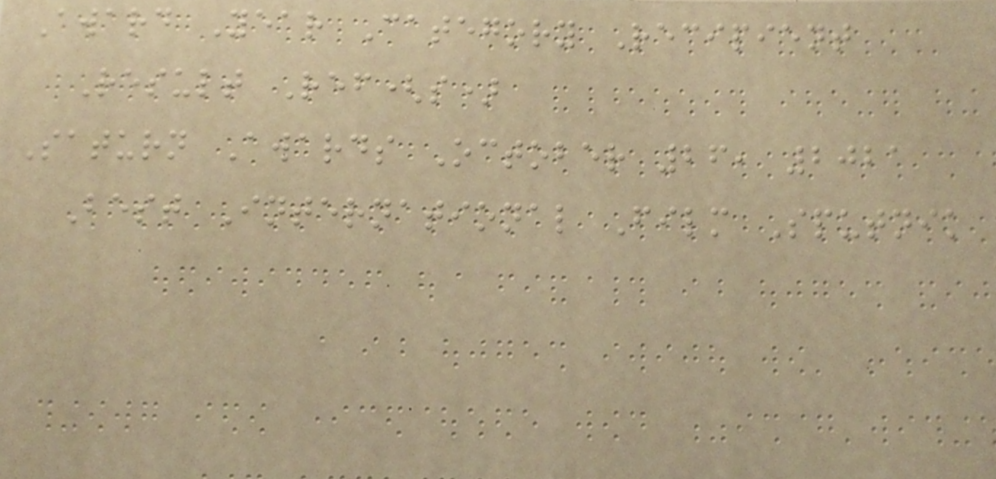Award Year Category Recipient
Result Ref(s)
Saturn Awards October 26, 2021
Best International Film Sputnik
